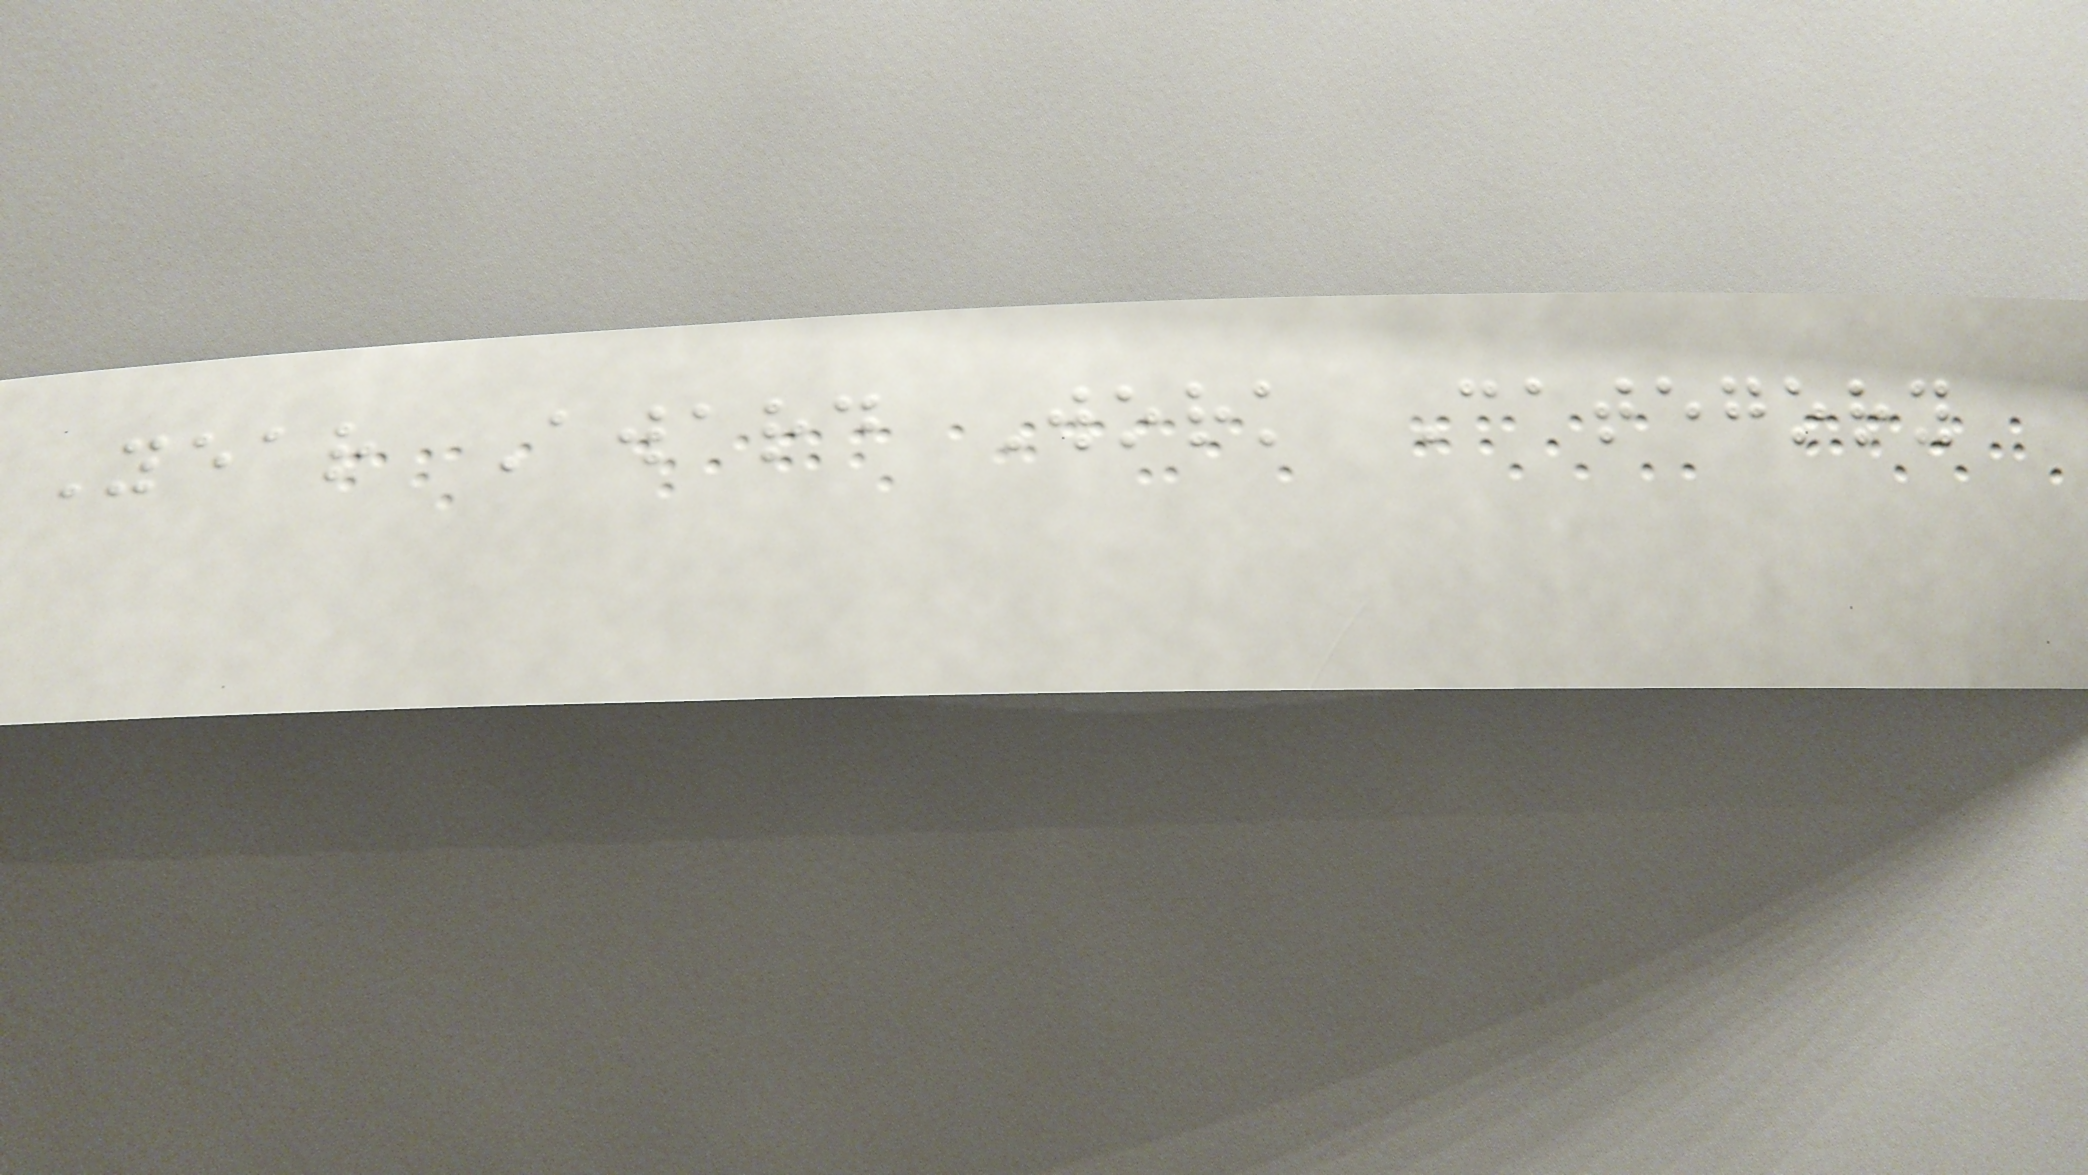Year Award Work Category
